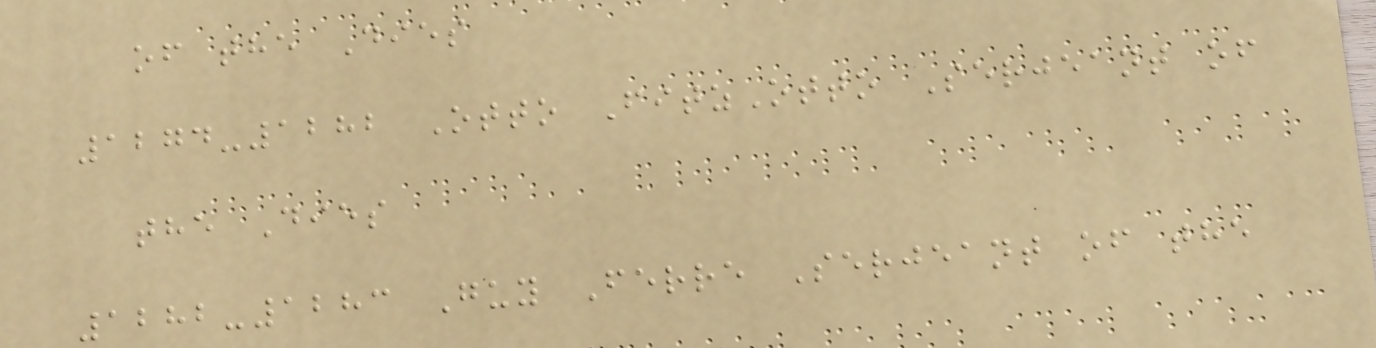of the Dies
1274-1282 Otto FitzOtto Serjeant of
the Dies
1282-1283 Guy Ferre Serjeant of the
